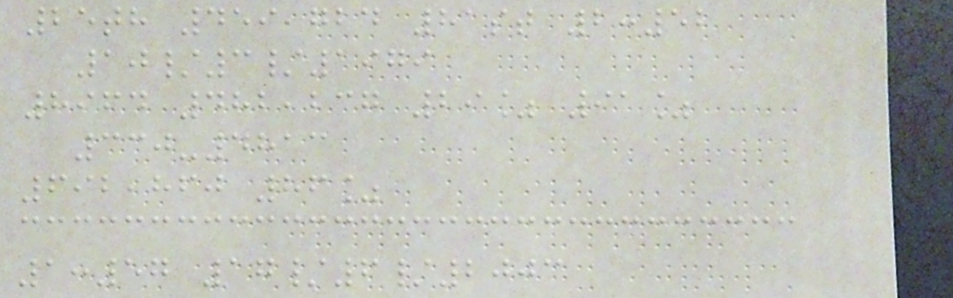25th 459,724 81st 2:52
10/3/1979
8964 482,237 29% 91%
330-4813
692,860 86%
1:57 17/6/2003
